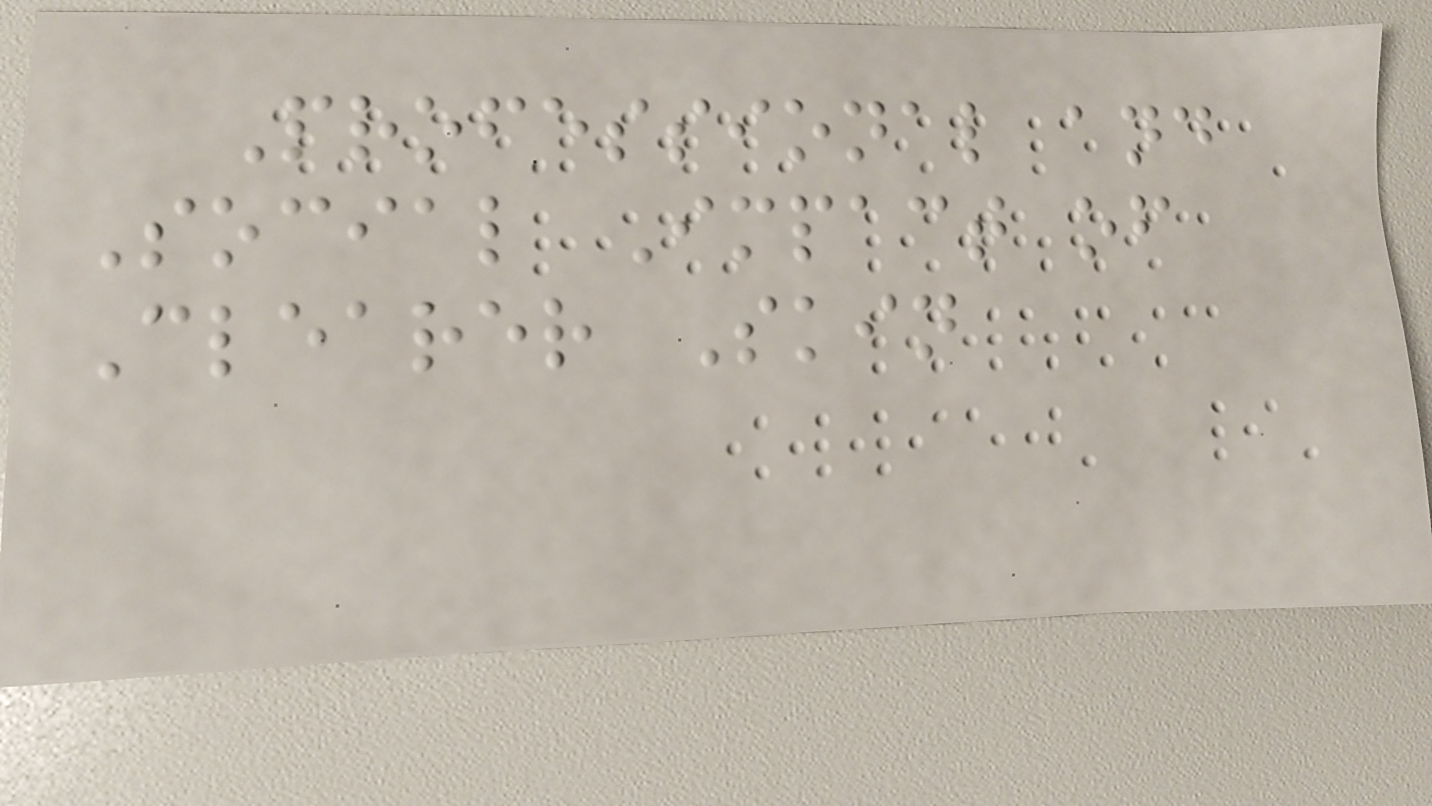Professional and
Social Impact of
Clearer Skin
